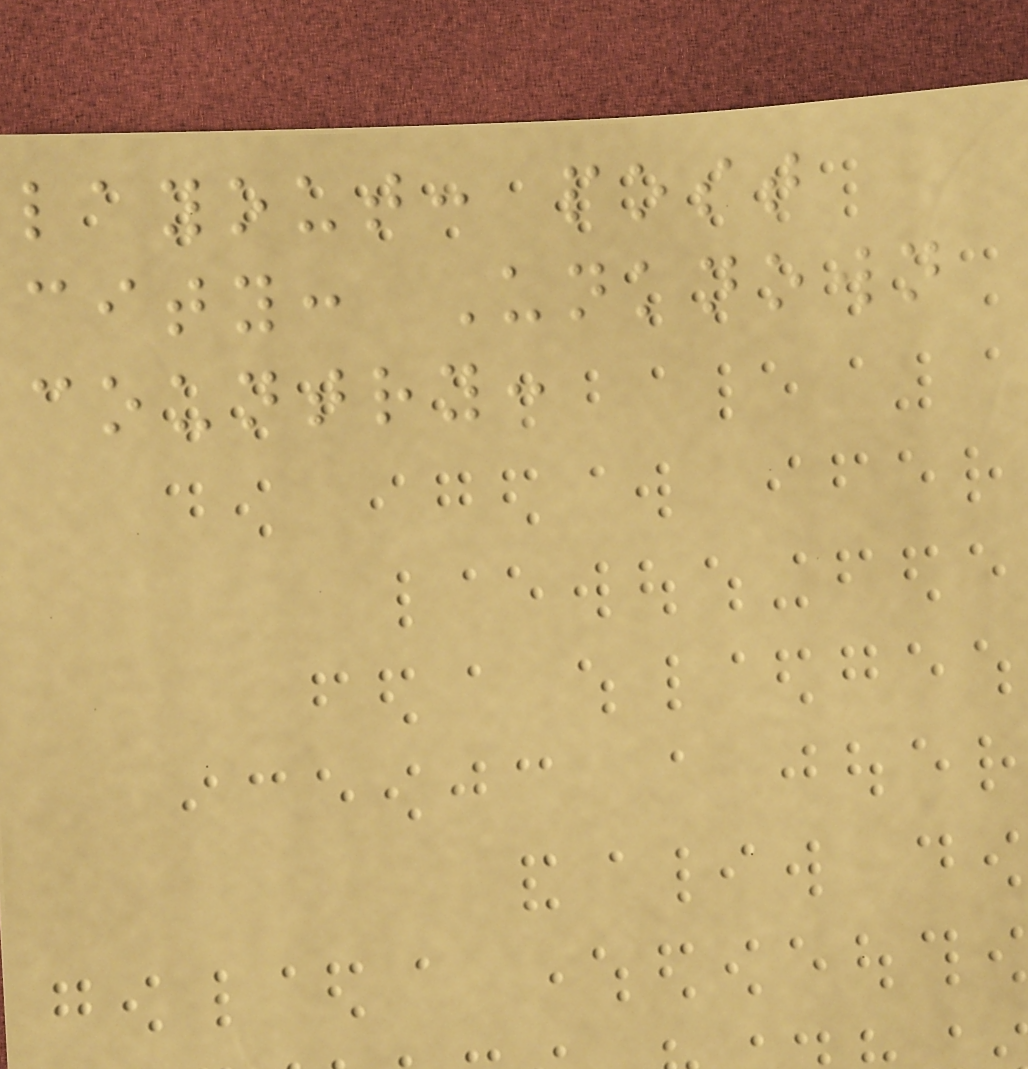layout: post
city: Unknown
country:
